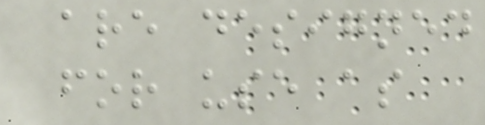are designed
for use as
